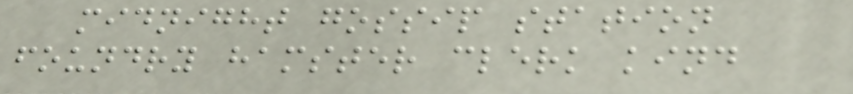midnight gossip station
foundry hamster clerk kind
